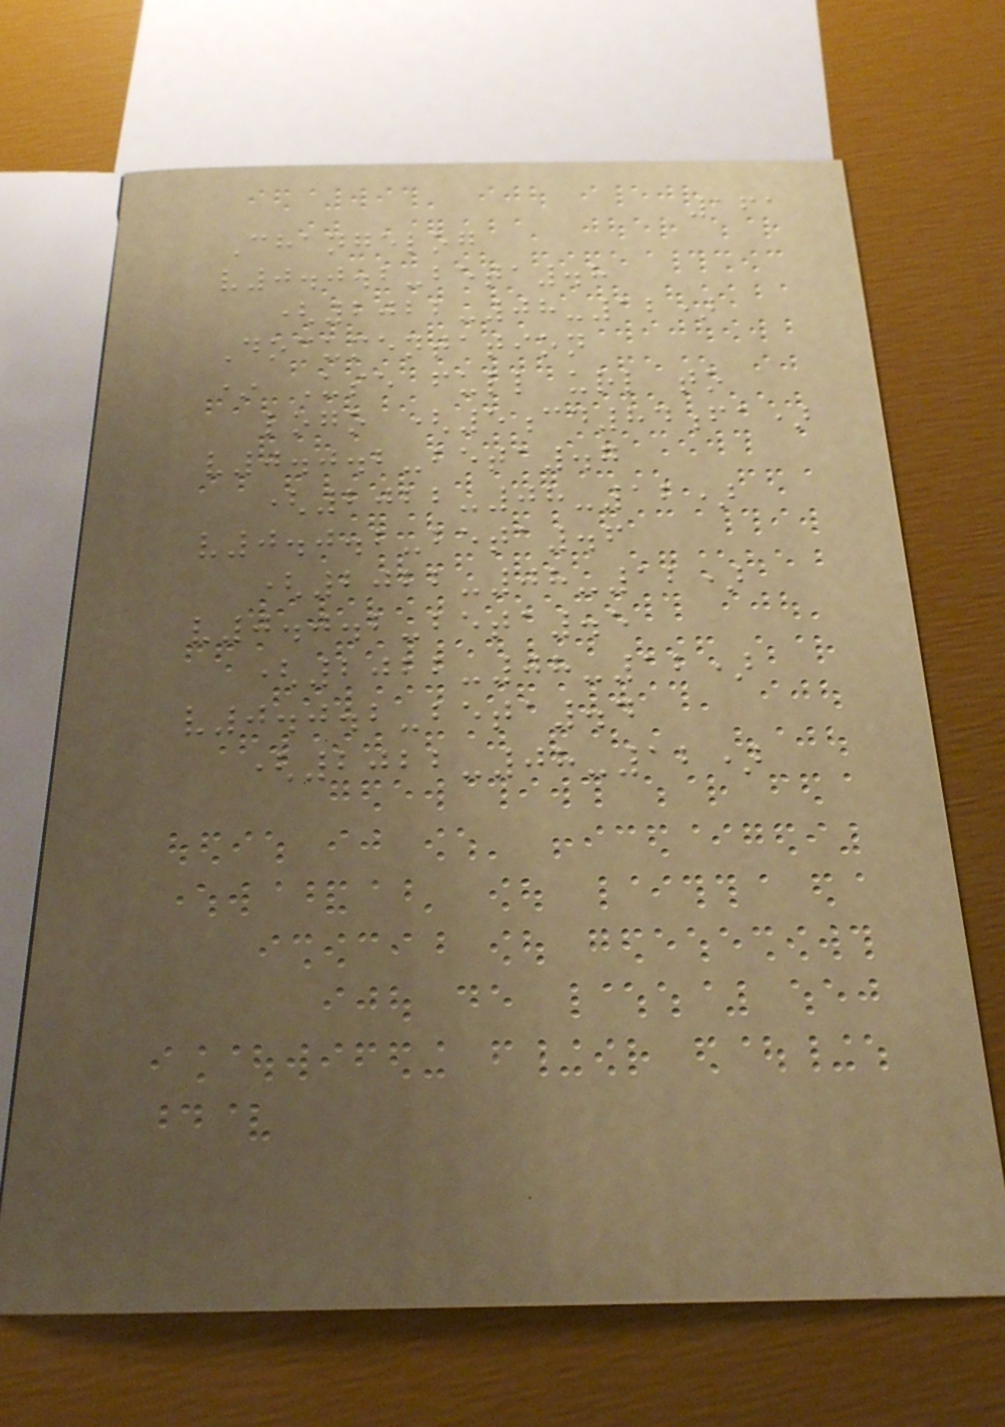161
Changelog
v0.0.2-beta.8
(2022-08-12)
Documentation
* Use full url to
logo (5cd84fa)
v0.0.2-beta.7
(2022-08-12)
v0.0.2-beta.6
(2022-08-12)
v0.0.2-beta.5
(2022-08-12)
v0.0.2-beta.4
(2022-08-12)
